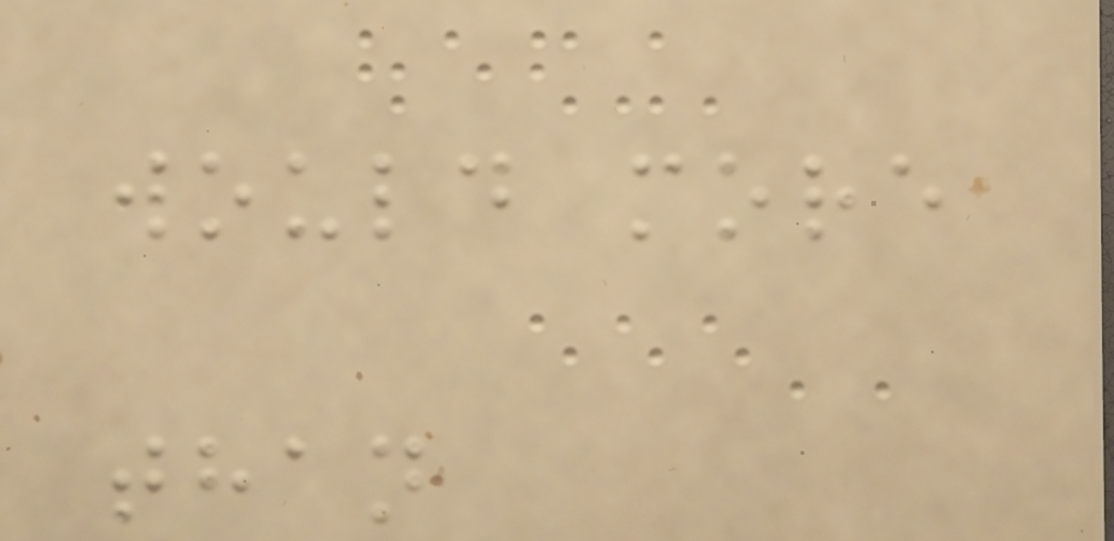would more
than
